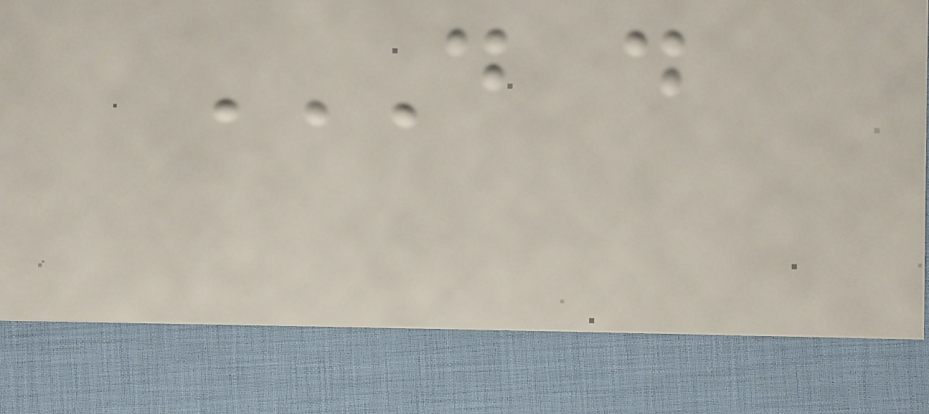D D
